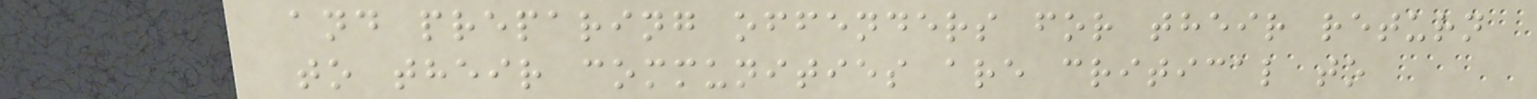and preparing offenders for their return
to their communities are critical to
